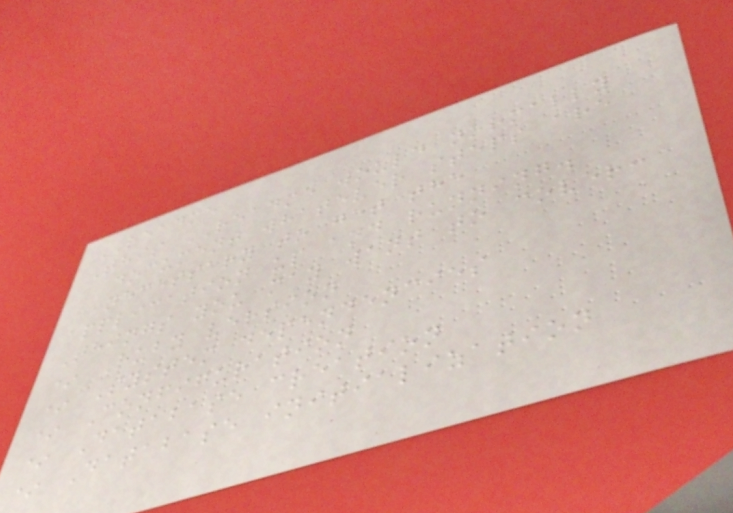README
This README would normally
document whatever steps are
necessary to get the
application up and running.
Things you may want to cover:
* Ruby version
* System dependencies
* Configuration
* Database creation
* Database initialization
